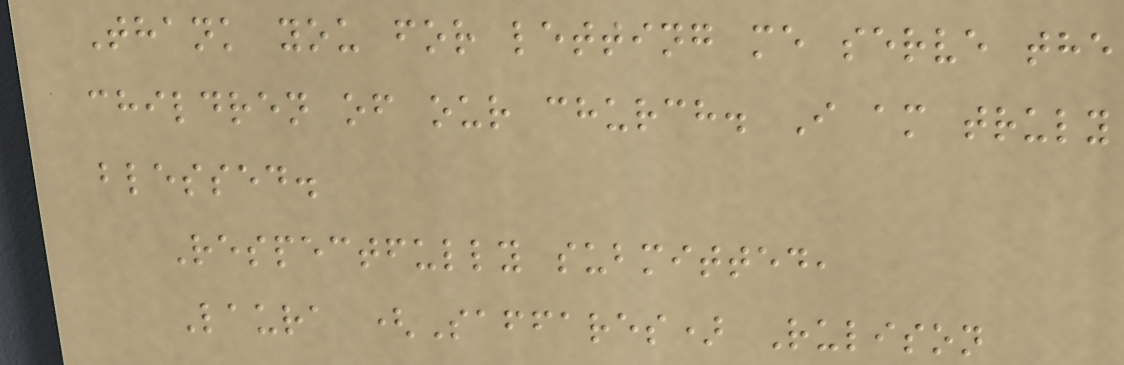Thank you for letting me serve the
children of our church. I am truly
blessed.
Respectfully submitted,
Laura (Saffares) Rulison
